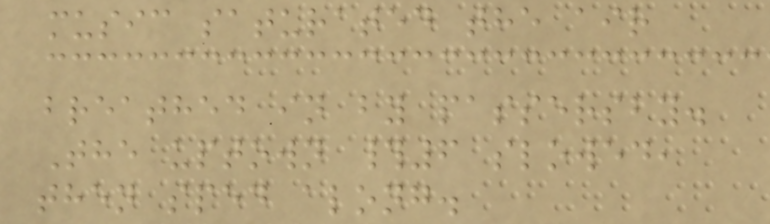music saturated the air
breathed in by passersby.
The uptown #6 slowed,
then sped along.
